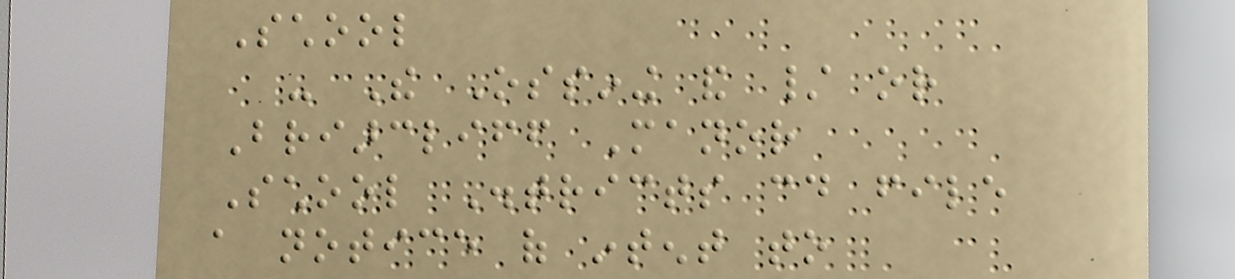School
- The Ossining and / or
Briarcliff Manor
School Districts could file
a notice of intent to
